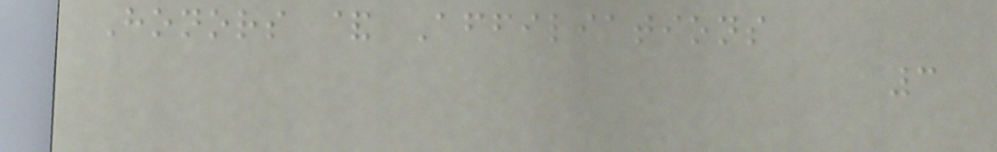Honors & Affiliations
3
